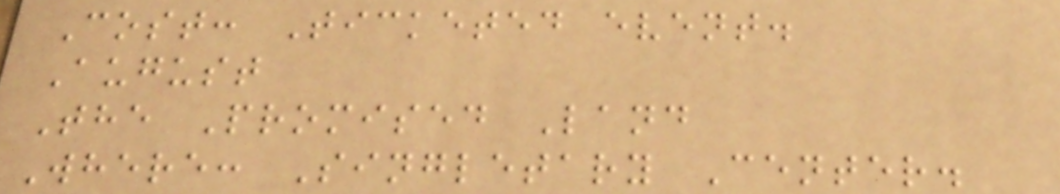Cost: Ticketed event.
August
The Promised Land
Where: Singletary Center.
